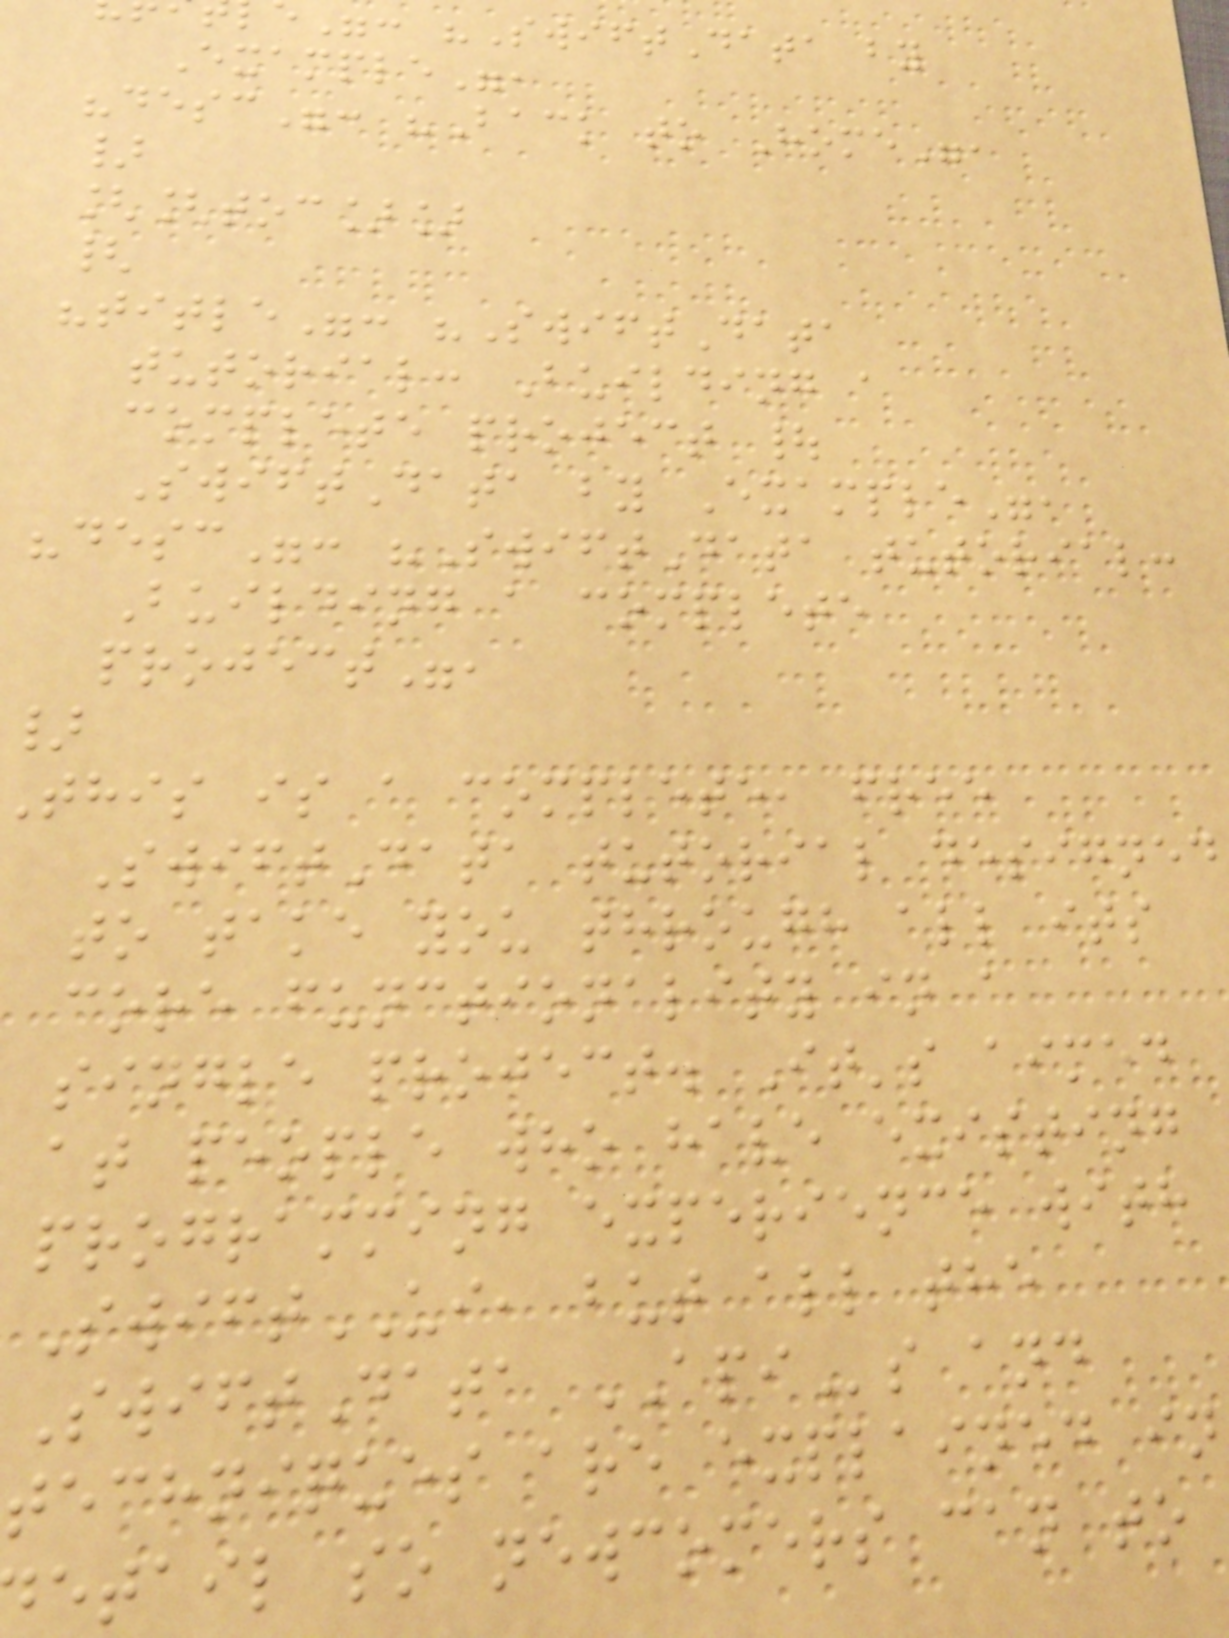Example",
"desc": "Back to Home",
}
[[toc]]
{
"title": "SwiftData
tutorial: Building a
complete project |
SwiftData by Example",
"desc": "SwiftData tutorial:
Building a complete
project",
}
this is a complete, free
SwiftData tutorial designed
to take you through all its
core functionality in a
single project. It's aimed
at people who have existing
programming experience with
SwiftUI, but all the
SwiftData APIs and
techniques are explained in
etail so newcomers can to
